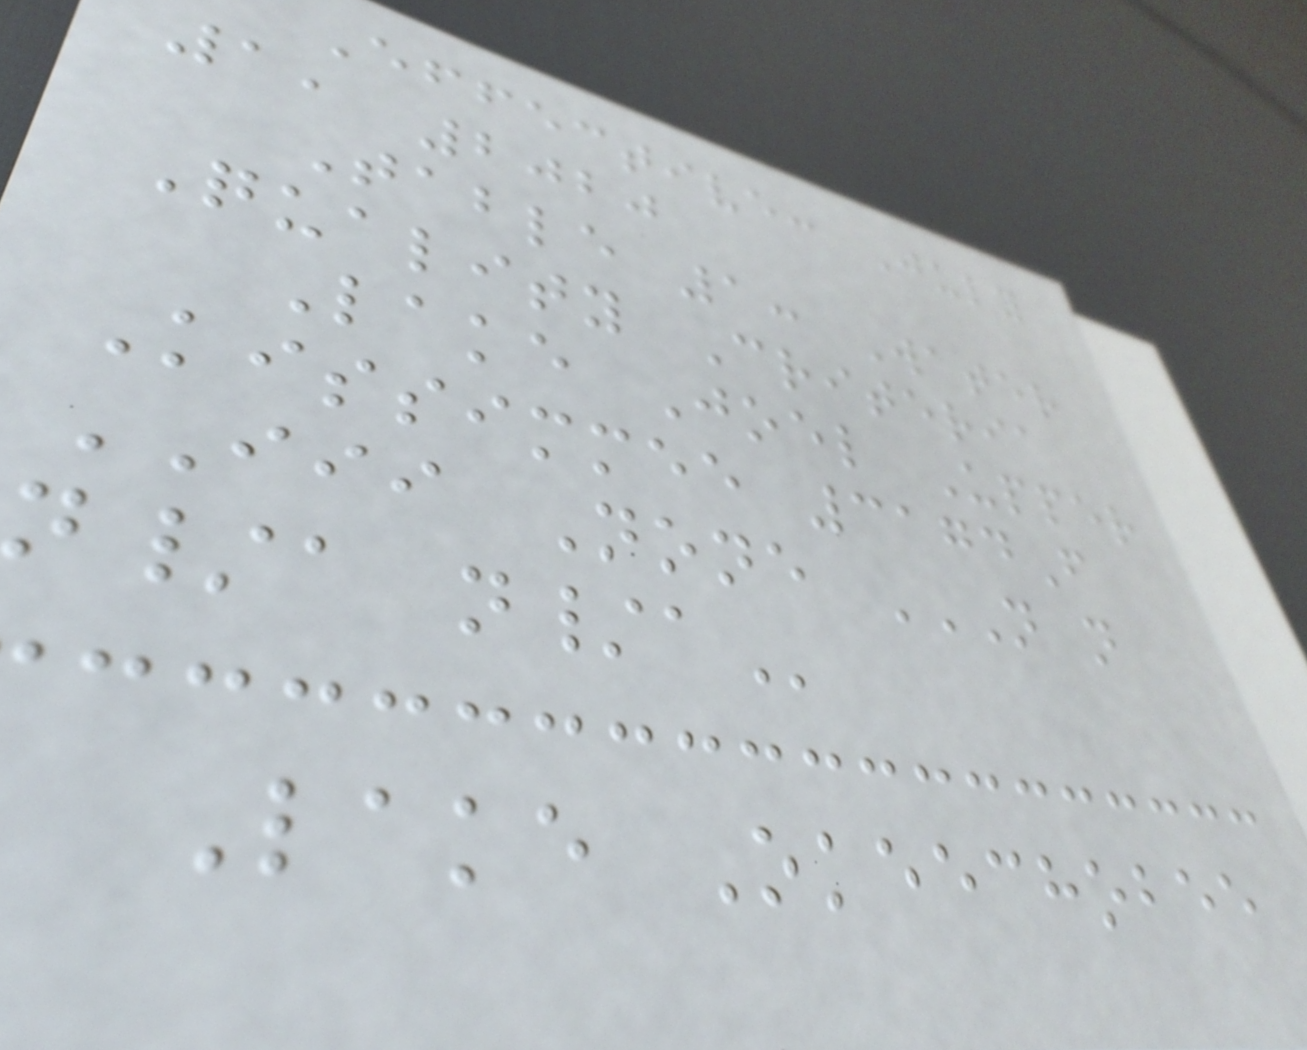Effective: July
1, 2020
Table 1: Water
Quality Criteria
Lake Joel Upper
Kissimmee 3174F
III None N N
N/A N/A
Lake Okeechobee
